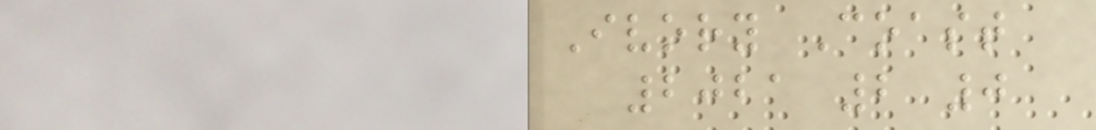Ivory Coast
2021 2 0
